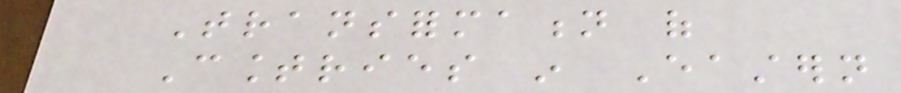Transformation of
Countries in Eastern
